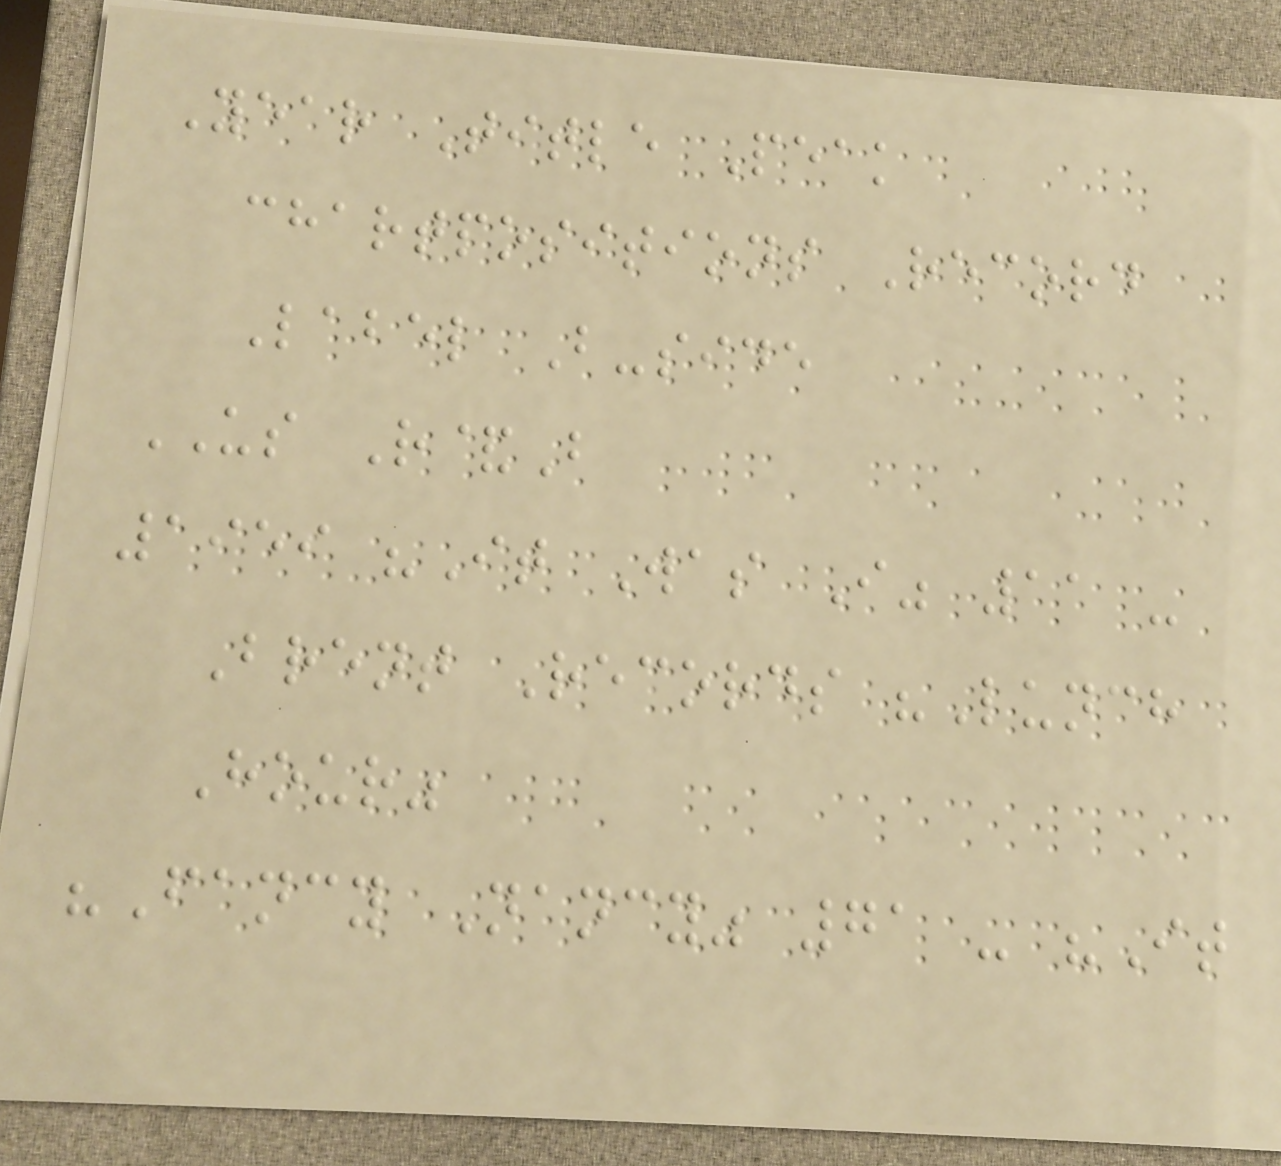Year Title Peak
chartpositions Record
Label B-side
US R&B
1959 "It Was I" 11 -
Brent Records "Lunch
Hour"
"Fancy Nancy" 71 - "It
